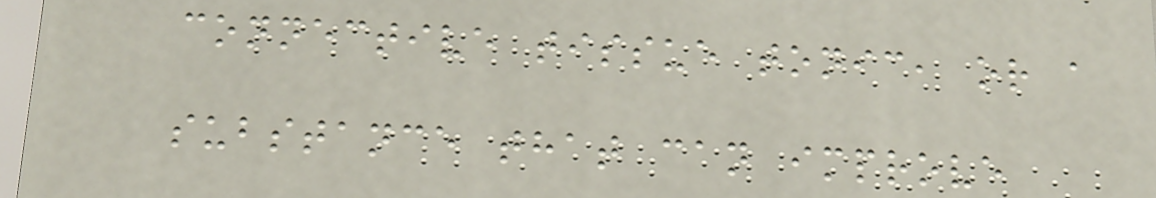connective tissue tonic, or a
substance that can improve
